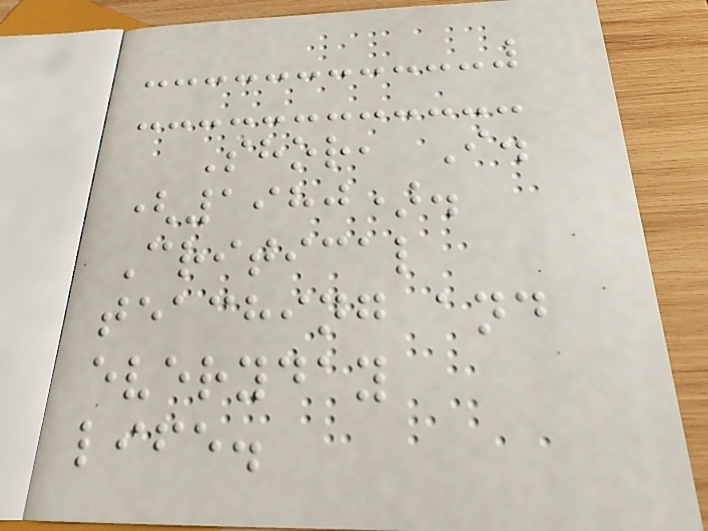Shor, I.
(1980).
Critical
teaching and
everyday
life.
